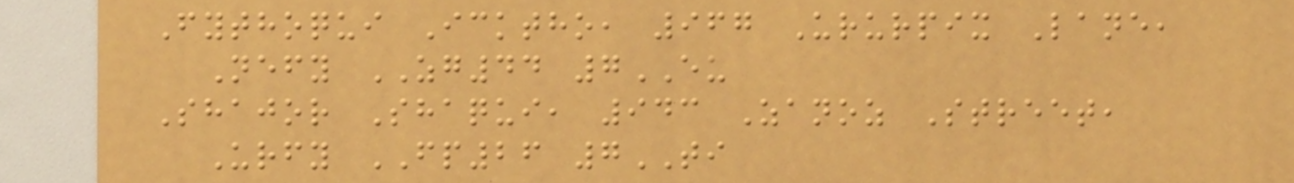Fythoqui Icktho, 967 Ururpix Lane,
Nefy ZG44 7EU
Shajor Shaqui, 943 Zanoz Street,
Urfy FP26 7TI
